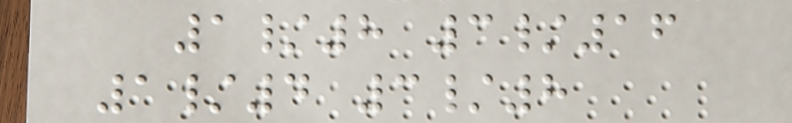1/8 3/16
1/4 3/8
